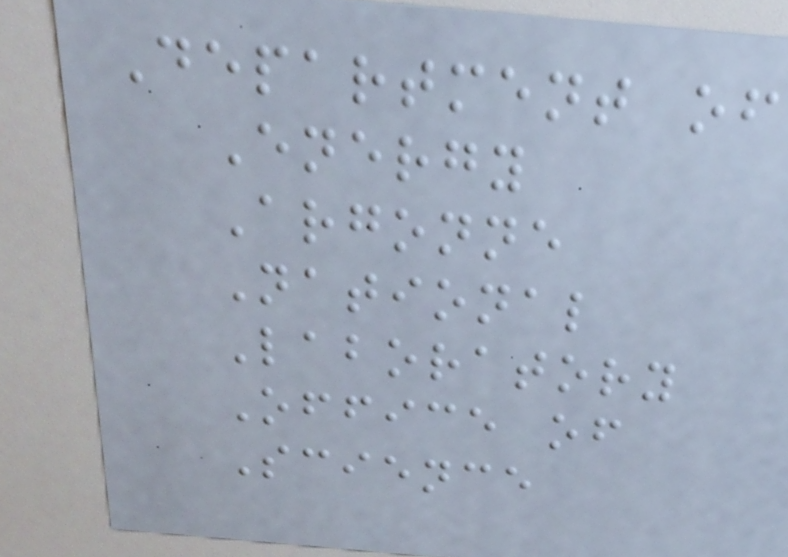Department of
Energy
Argonne
National
Laboratory
Office of
Science
